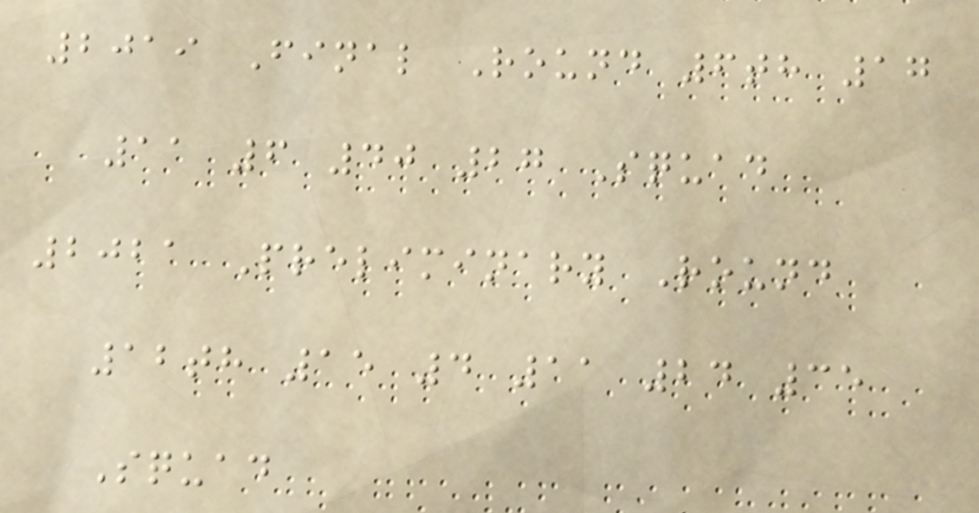2019 Final Round 6th 17
11 6 40 27 Squad
2021 Preliminary Round
12th 15 4 11 24 35
Squad
